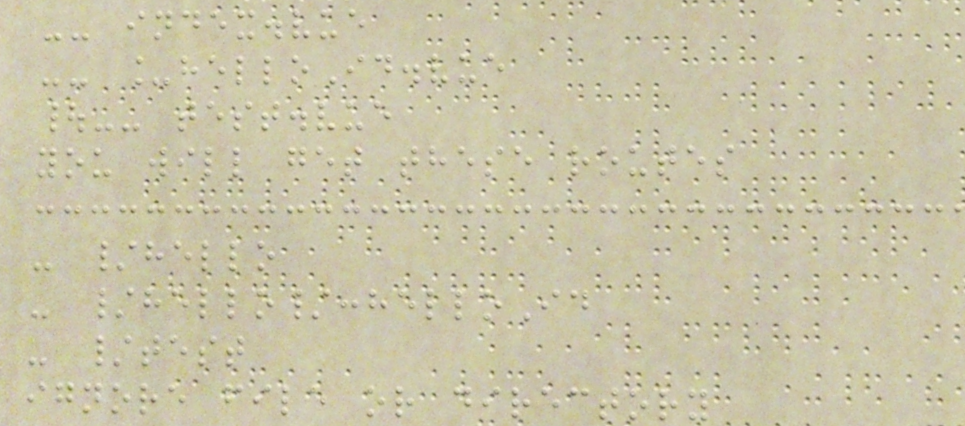-- index.vue
-- _helloId.vue
|-- test.vue
you will get these routes
- /hello
- /hello/:helloId
- /test
ignore file or directory
